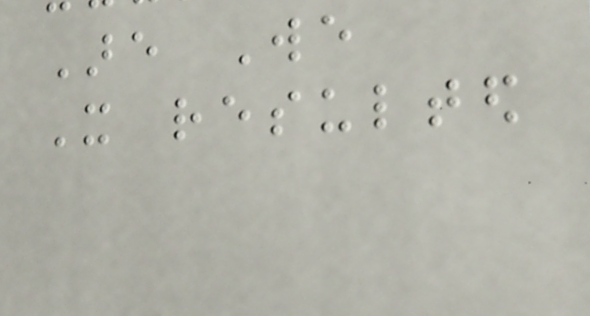Are We
It resulted
